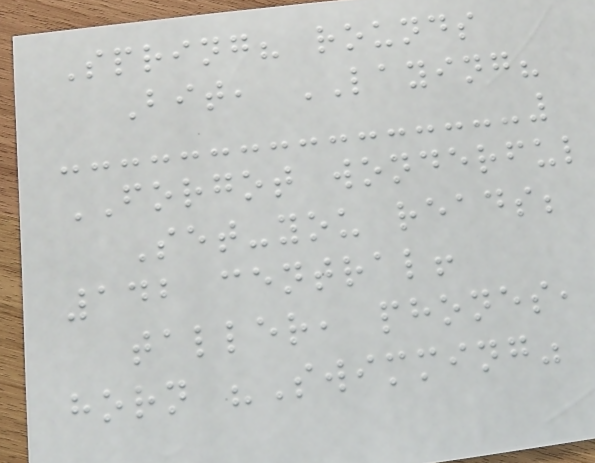Spring? rounds
Bit, LAYING?
FORGOT wonderful
Set-you reads;
142 central!
taller, phones,
horn "Swimming"
